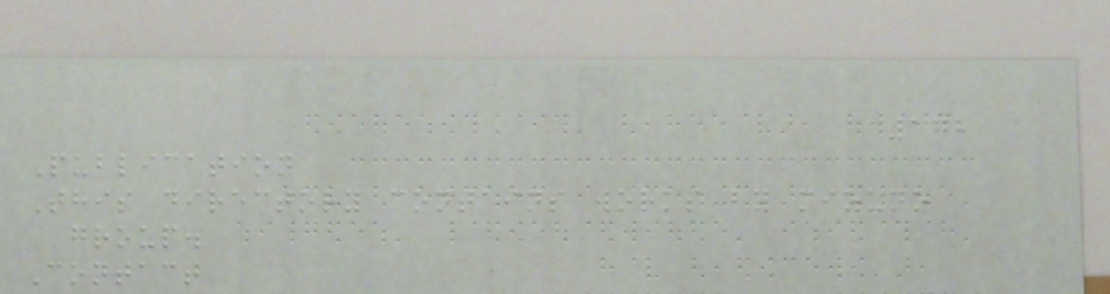172
Publication
This directory contains works by mizuno
group.
Contact
